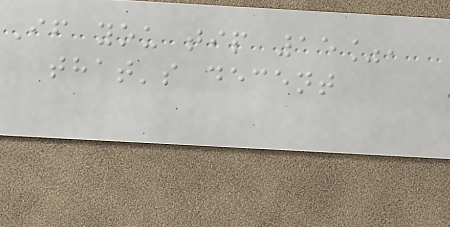If you tip 15%,
that's decent
